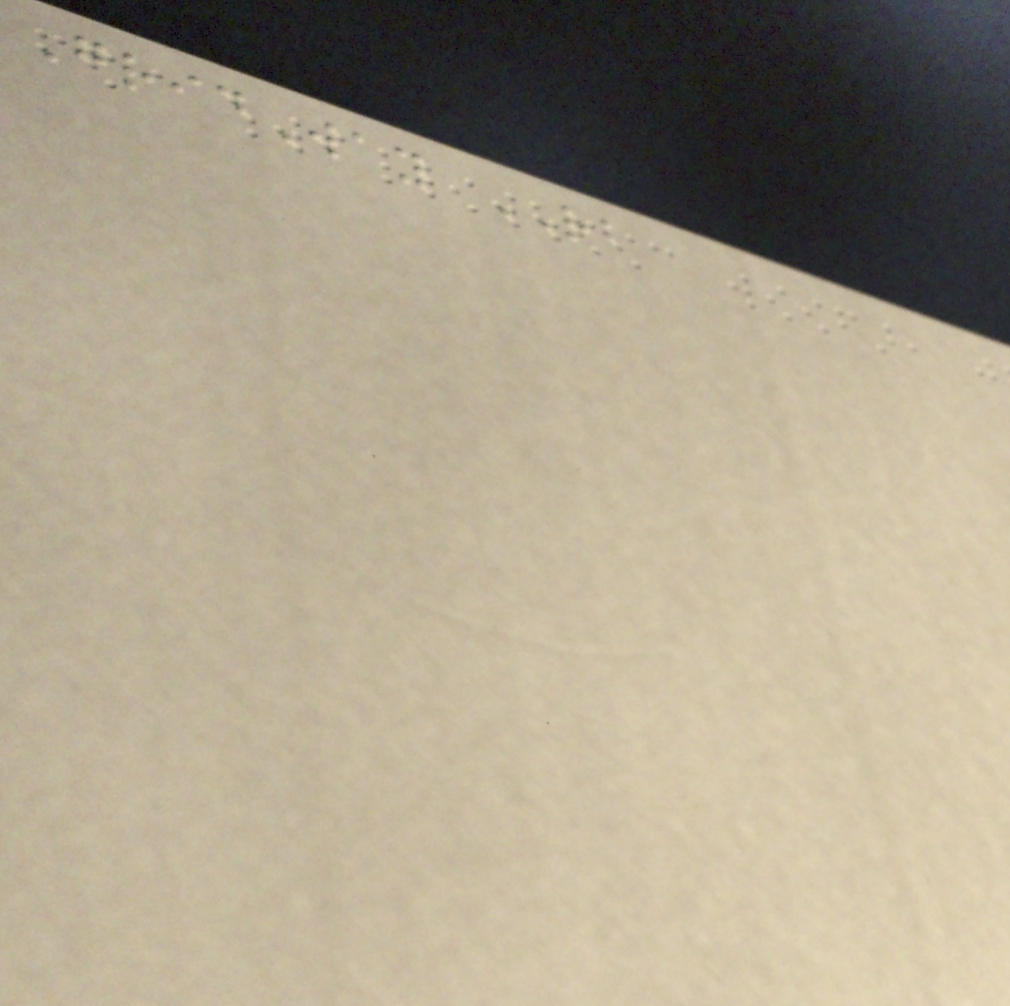GridWay RB
